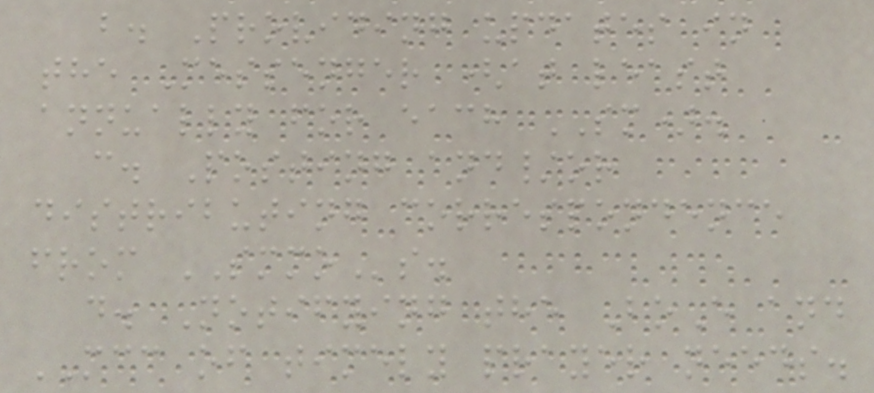b. Providing updates in
the Messenger (at least
annually for each SM).
c. Posting and/or
distributing correspondence
from SMMOs.
d. Notifying the BoE and
MCC of timely prayer needs.
